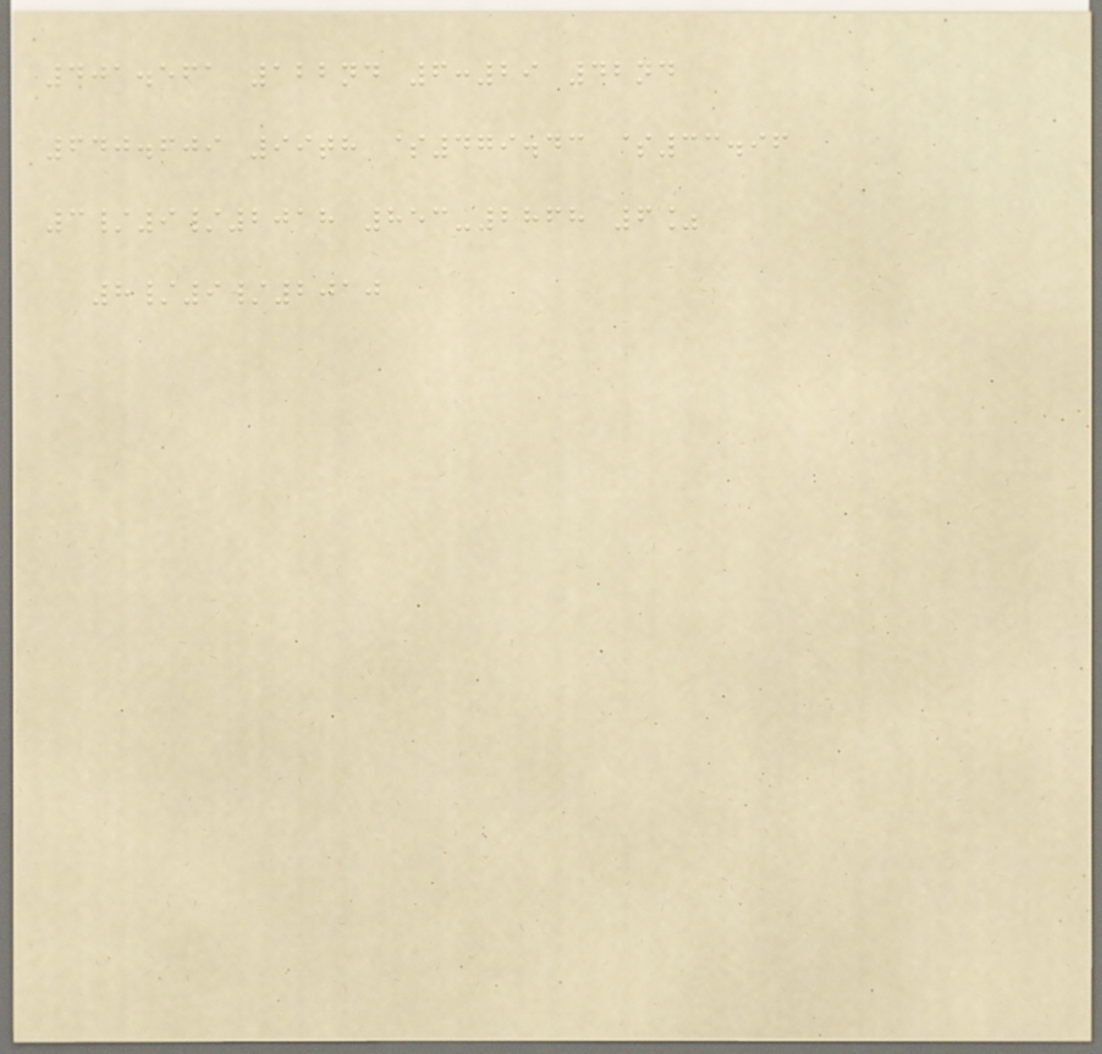401.561 122nd 6:29 42nd
640.609 99th $479.43 $33.96
3/9/2018 853-2868 6%
8/9/2010
